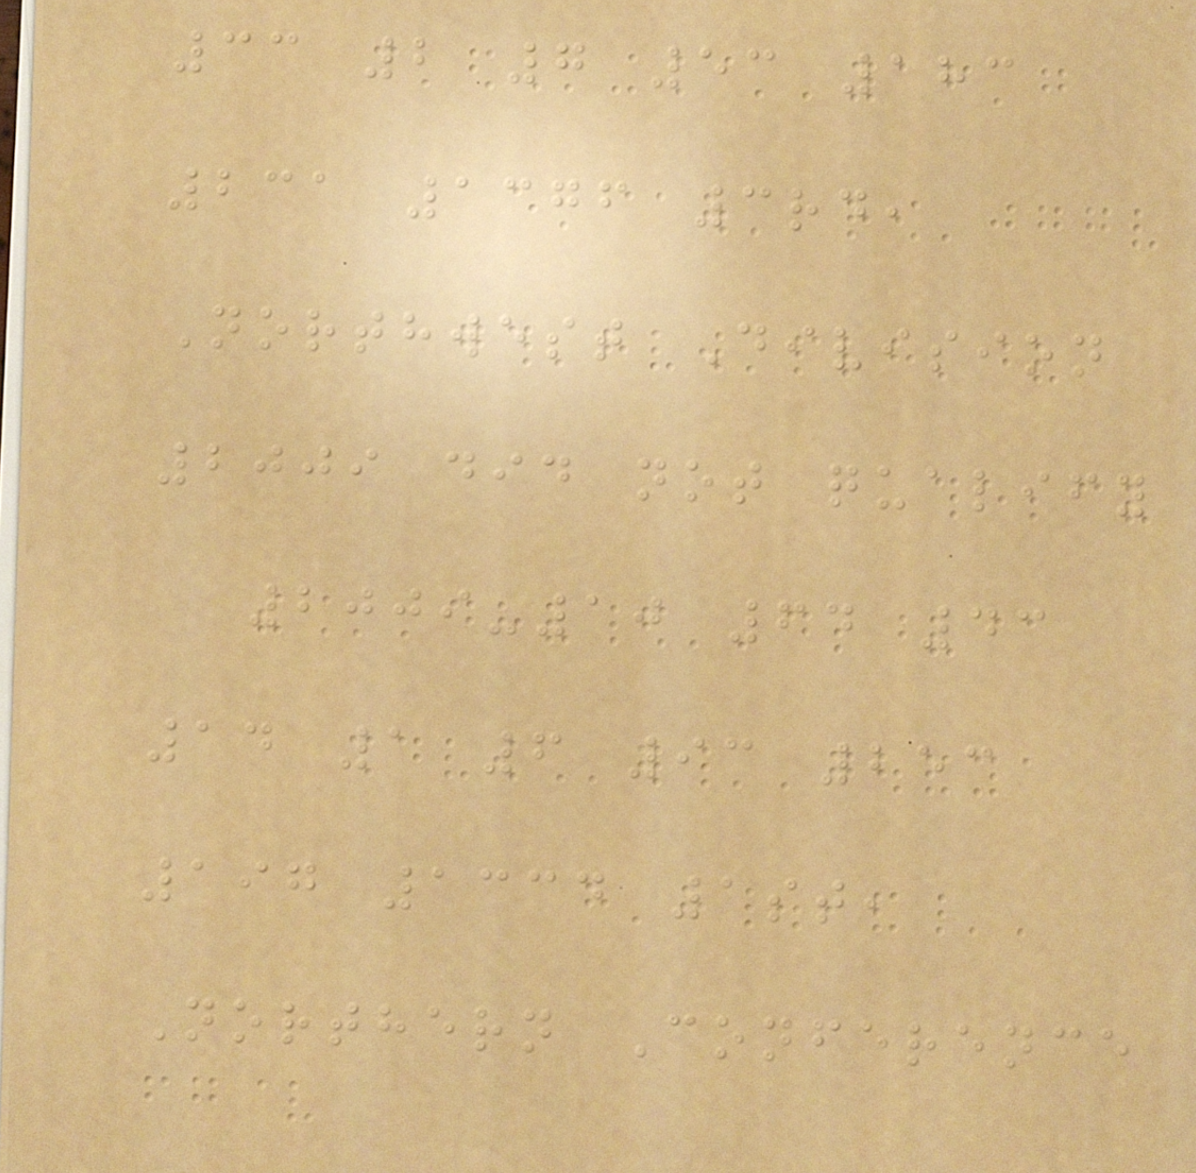33 2 7 53 183
231 1376 3rd,
Northwest Division
2009 did not qualify
2009-10 64 43
14 1 6 93 253
197 1334 1st,
Northern Conference
